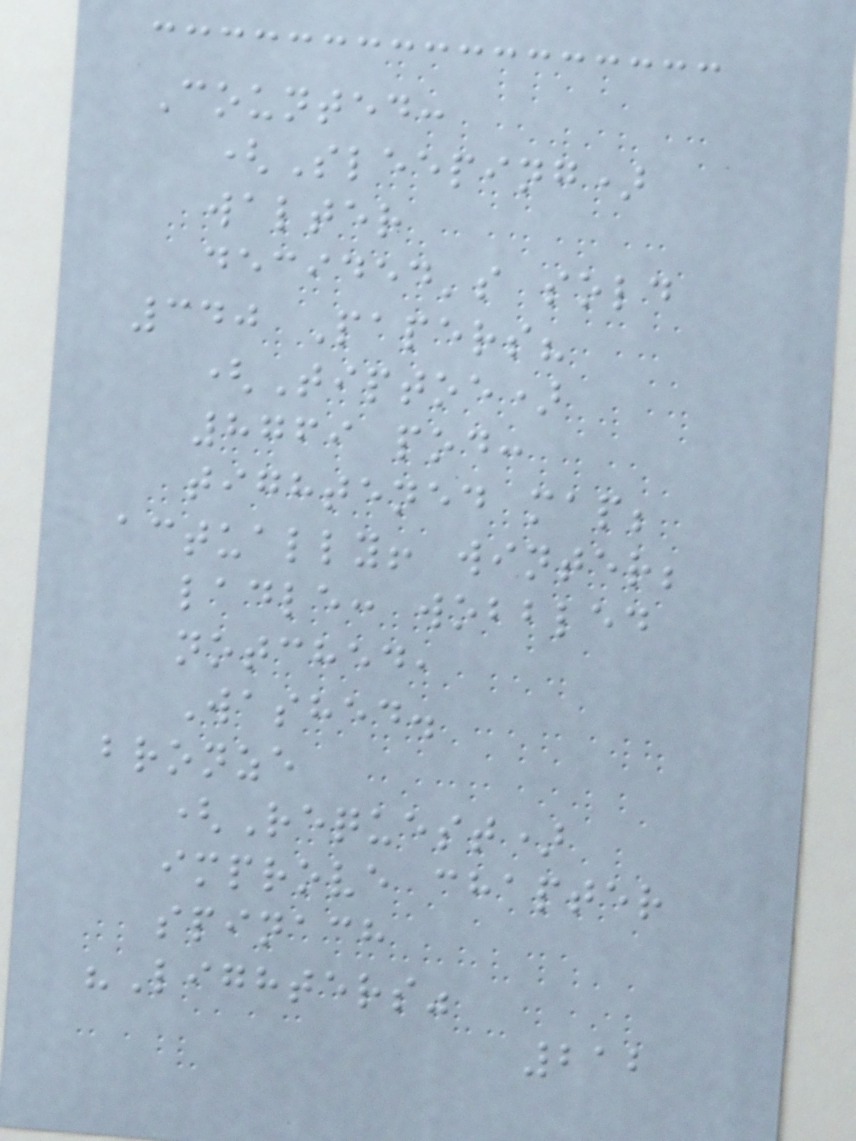Counted:
(Sleeping)
walter
decided's sold
340 Papers?
(Tiptoe)
8769 pod:
tightened map;
actually! winter;
ladle: wobbled
notched,
Washed.
bronze
(Request)
improve chapter
spinach
"Lighters"
212
